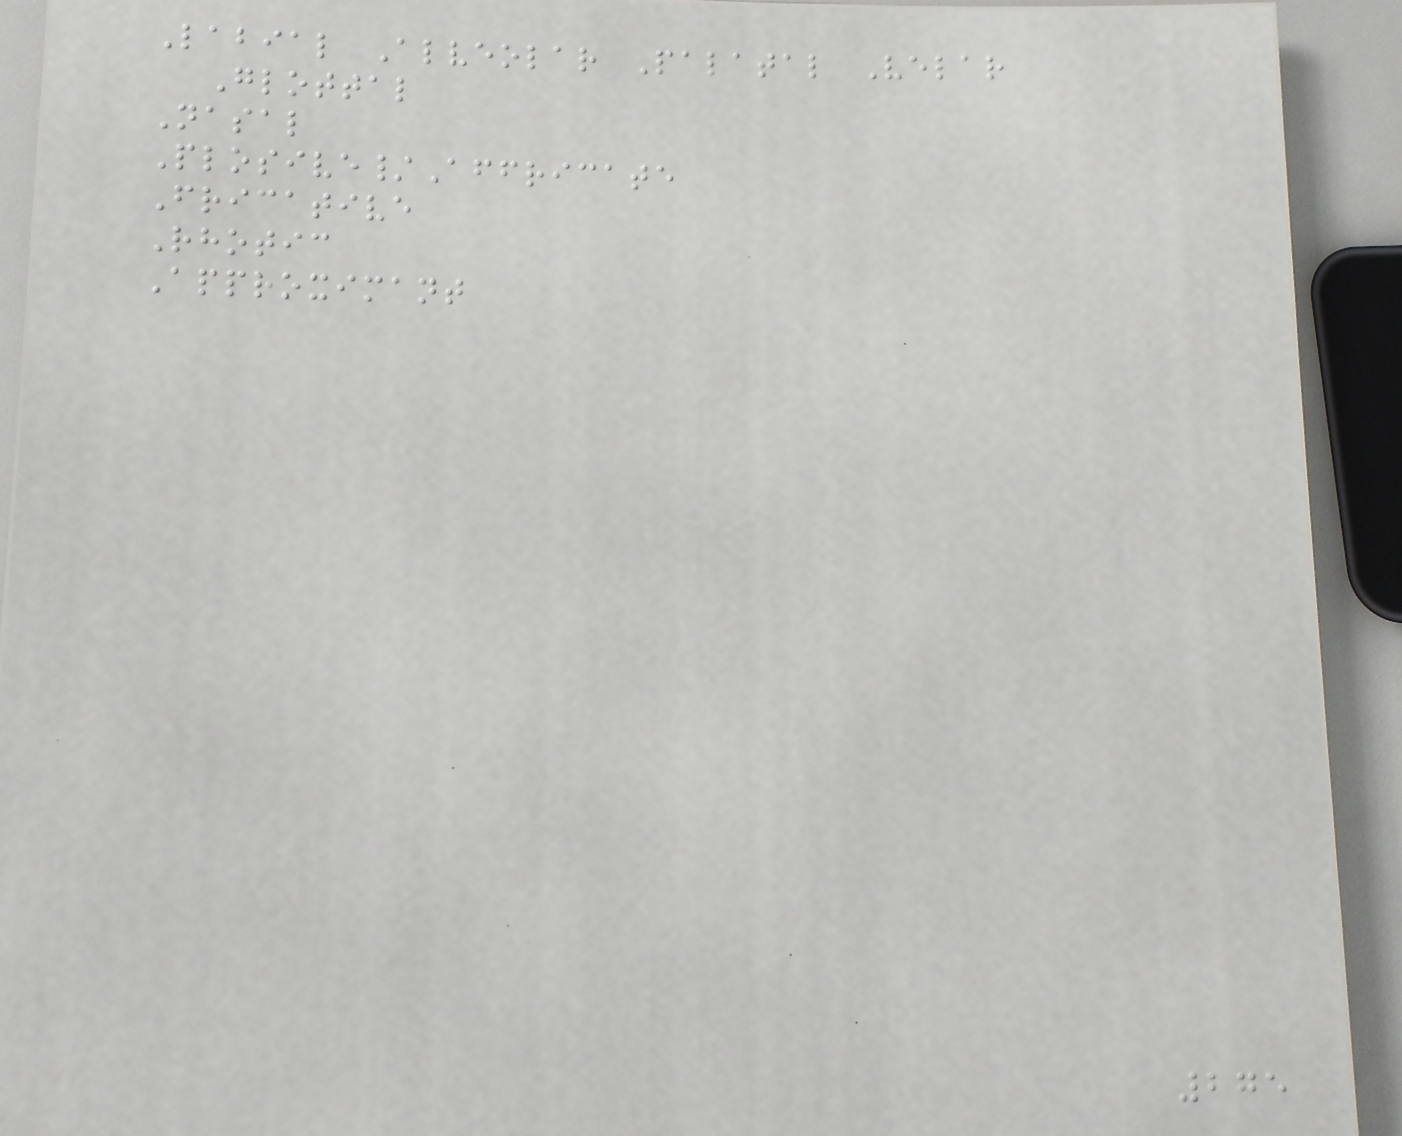Labial Alveolar Palatal Velar
Glottal
Nasal
Plosive/Affricate
Fricative
Rhotic
Approximant
275
